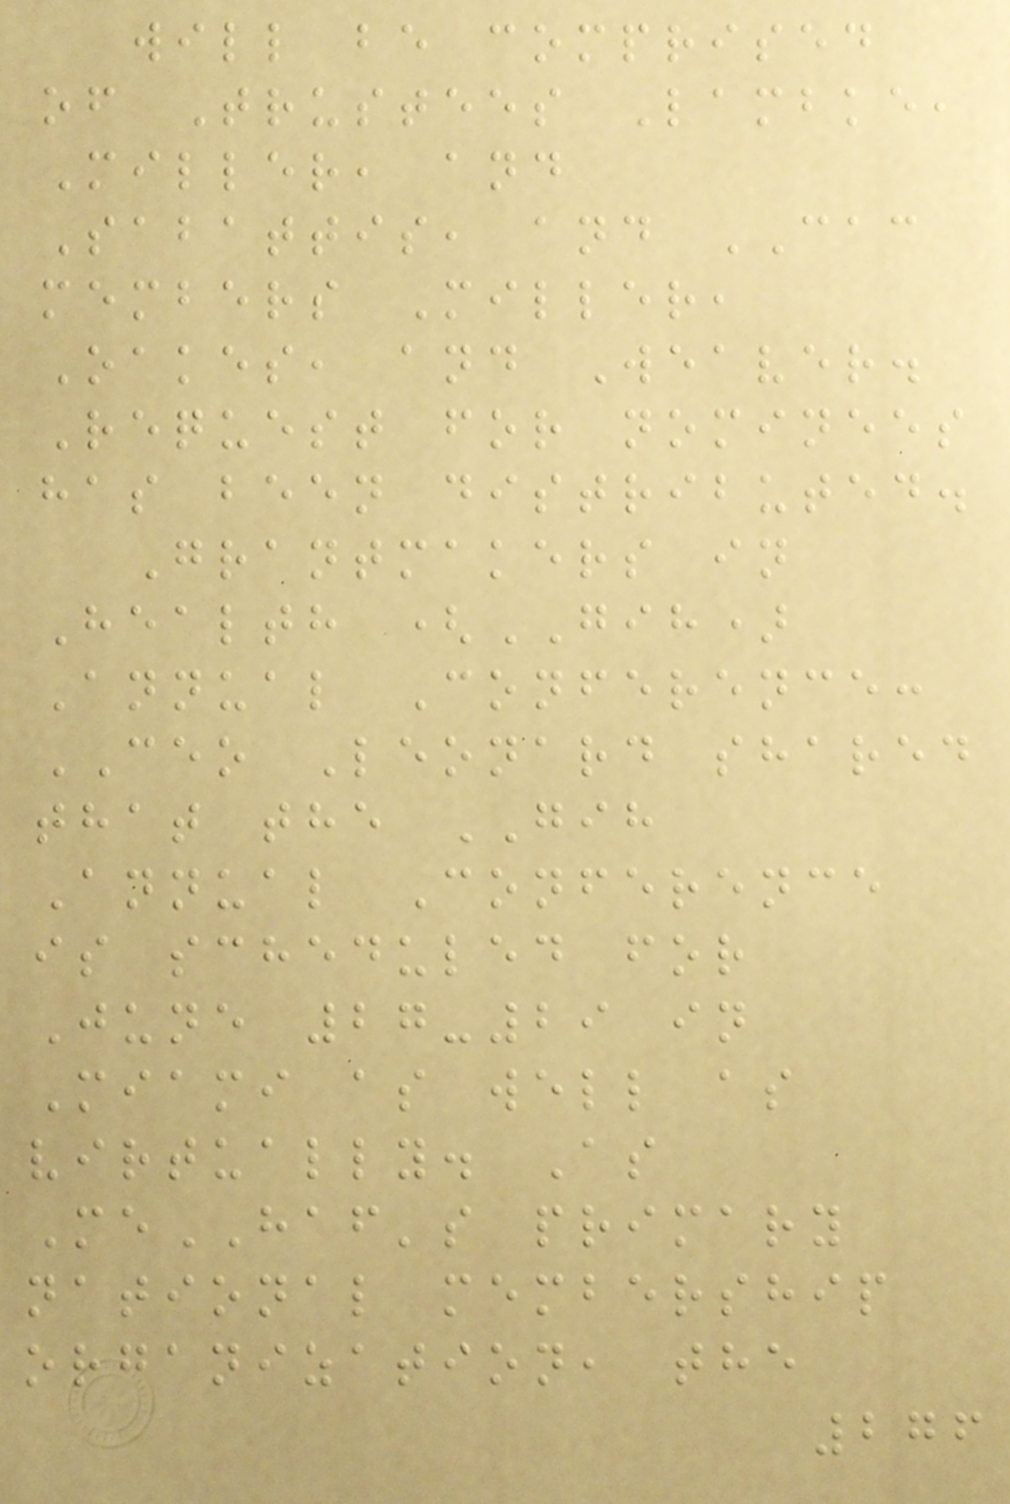will be comprised
of Trustees Lambke,
Miller, and
Sabattis, and CAC
members Miller,
Oakes, and Weaver.
Request for nominees
has been distributed.
Grantmakers in
Health (GIH)
Annual Conference:
CEO Leonard shared
that the GIH
Annual Conference
is scheduled for
June 27-29 in
Miami as well as
virtually. As
MeHAF's primary
national membership
organization, the
276
